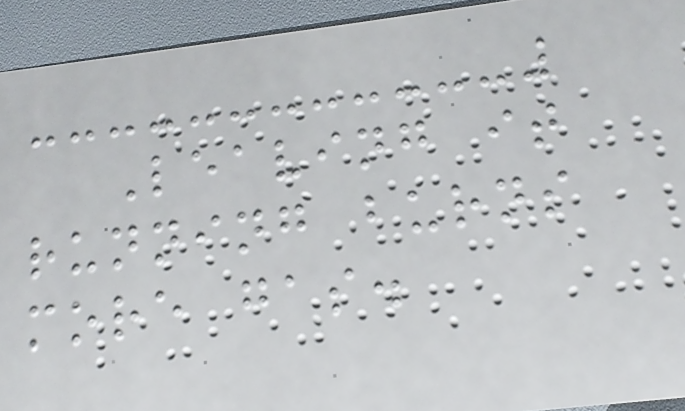Leaving it
running burns
more gas.
